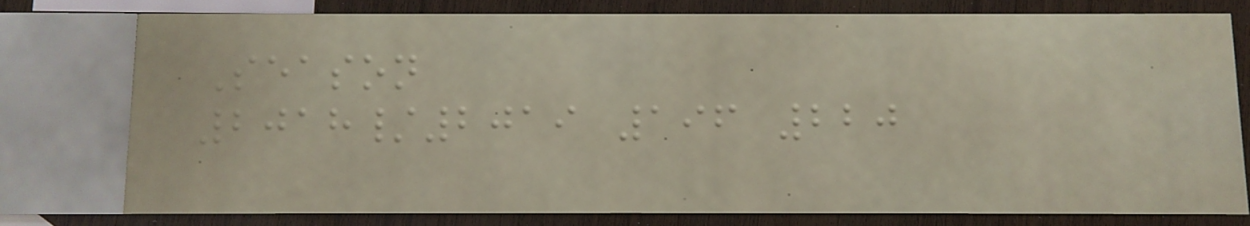Season
2018/2019 196 220
